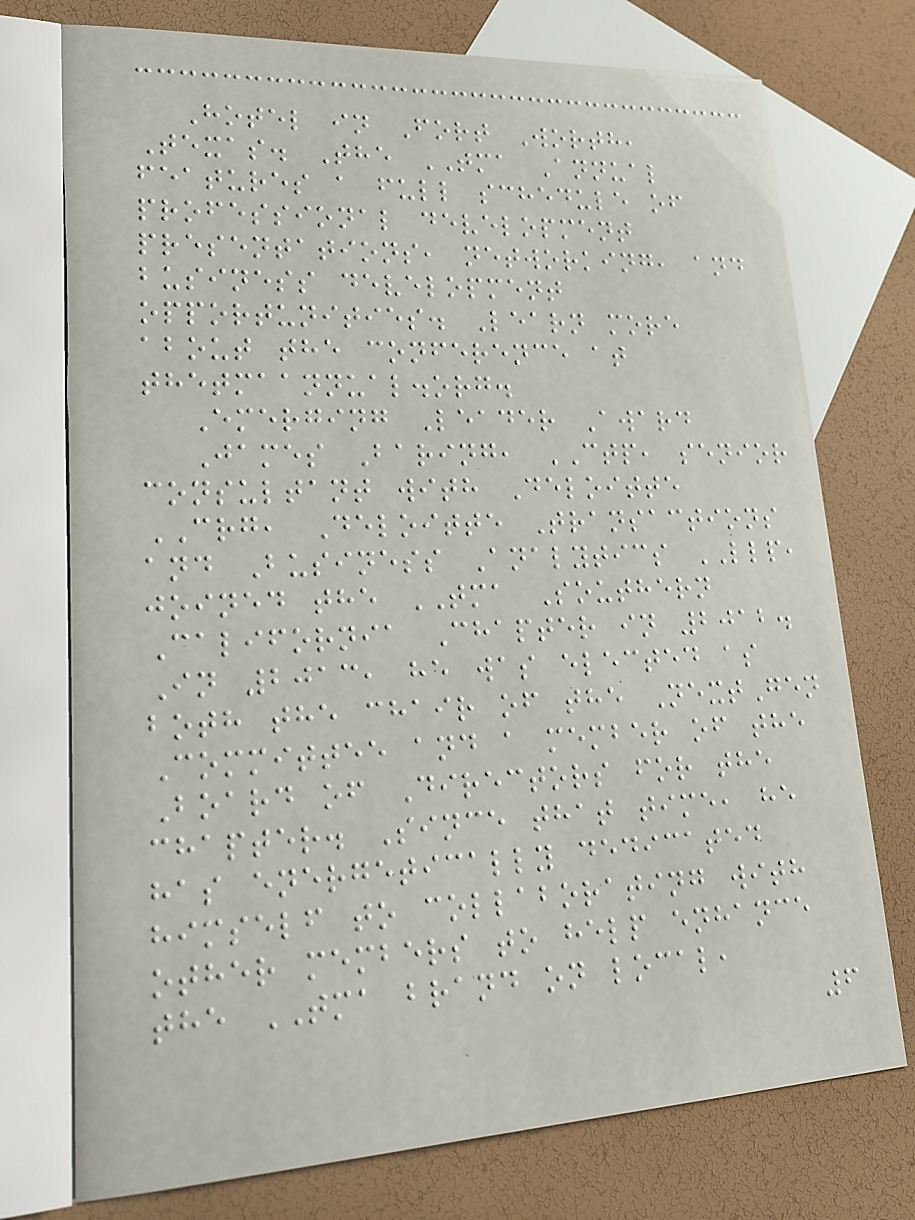Hotel in Fort Worth,
Texas. The TMA Annual
features a full schedule of
professional development
presentations, networking, and
business development
opportunities. Learn more
about the conference at
thetmaannual.org.
Emerging Leader Award
James Baring, CTP, senior
consultant with Deloitte
CRG, Deloitte Transactions
and Business Analytics LLP,
joined the TMA Southern
California Chapter in 2012.
In 2013, he was elected as
both the chair of the NextGen
Committee and a member of the
Board of Directors for the
chapter. Since that time, he
has energetically dedicated
himself to collaborating with
other members to help enhance
the TMA brand on local,
6
